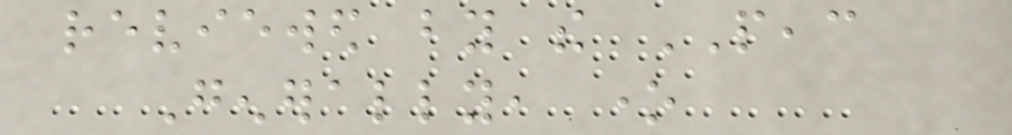reviewed by the PEAC
Generally, one
